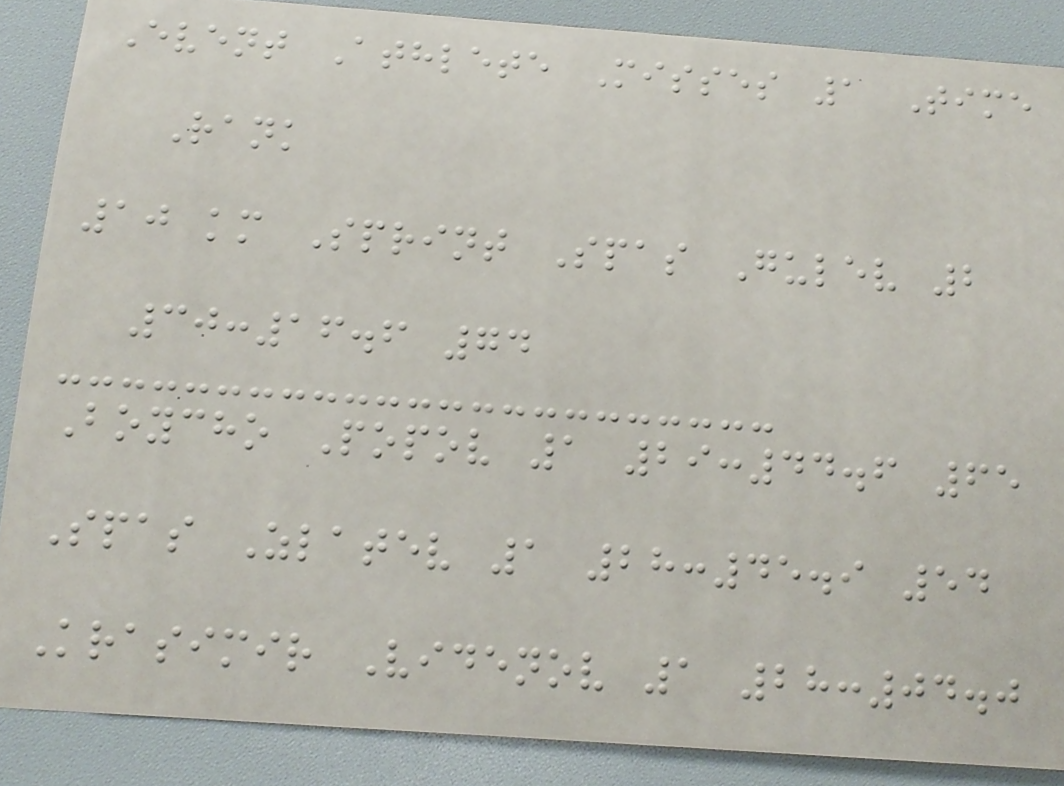Event Athlete Misses 1 Time
Rank
10 km Sprint Spas Gulev 2
30:16.6 74
Boycho Popov 1 29:44.6 65
Spas Zlatev 1 28:45.9 54
Krasimir Videnov 1 28:04.0
